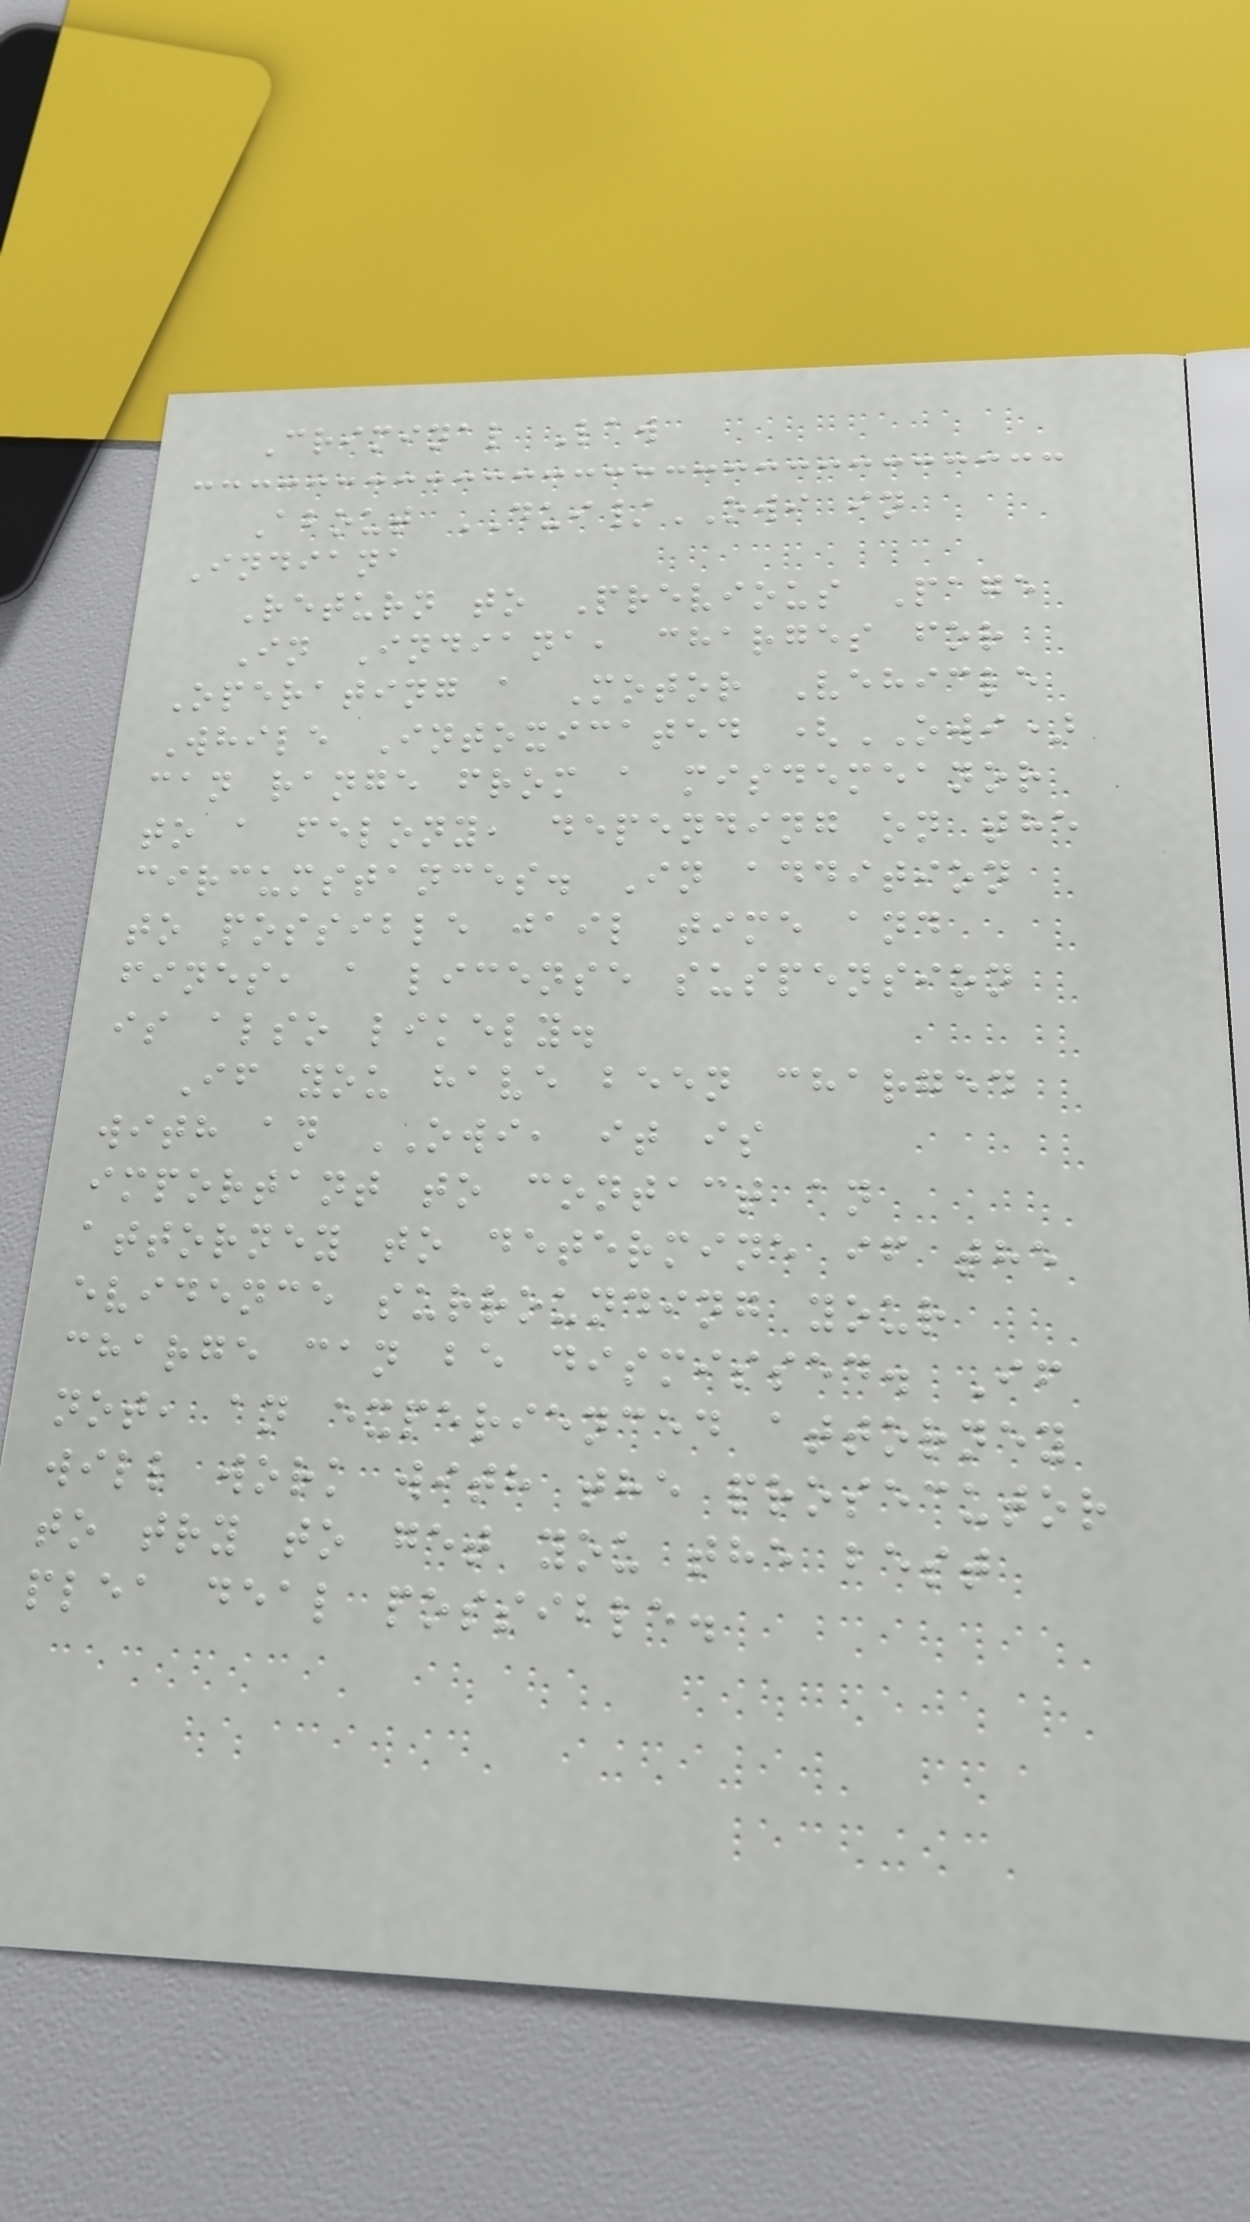Criminal Law
About DUI/OWI in
Indiana
Return to Previous Page
In Indiana, charges for
Operating a Motor Vehicle
While Intoxicated (OWI)
can range from a misdemeanor
to a felony, depending on the
circumstances. In addition
to possible jail time and
fines, a license suspension
is also likely.
If you have been charged
with an OWI, it is
important to contact an
attorney to determine if the
evidence surrounding your
charge can be dismissed. If
not, an experienced attorney
will work with the prosecutor
to try to get you the best
plea deal possible.
